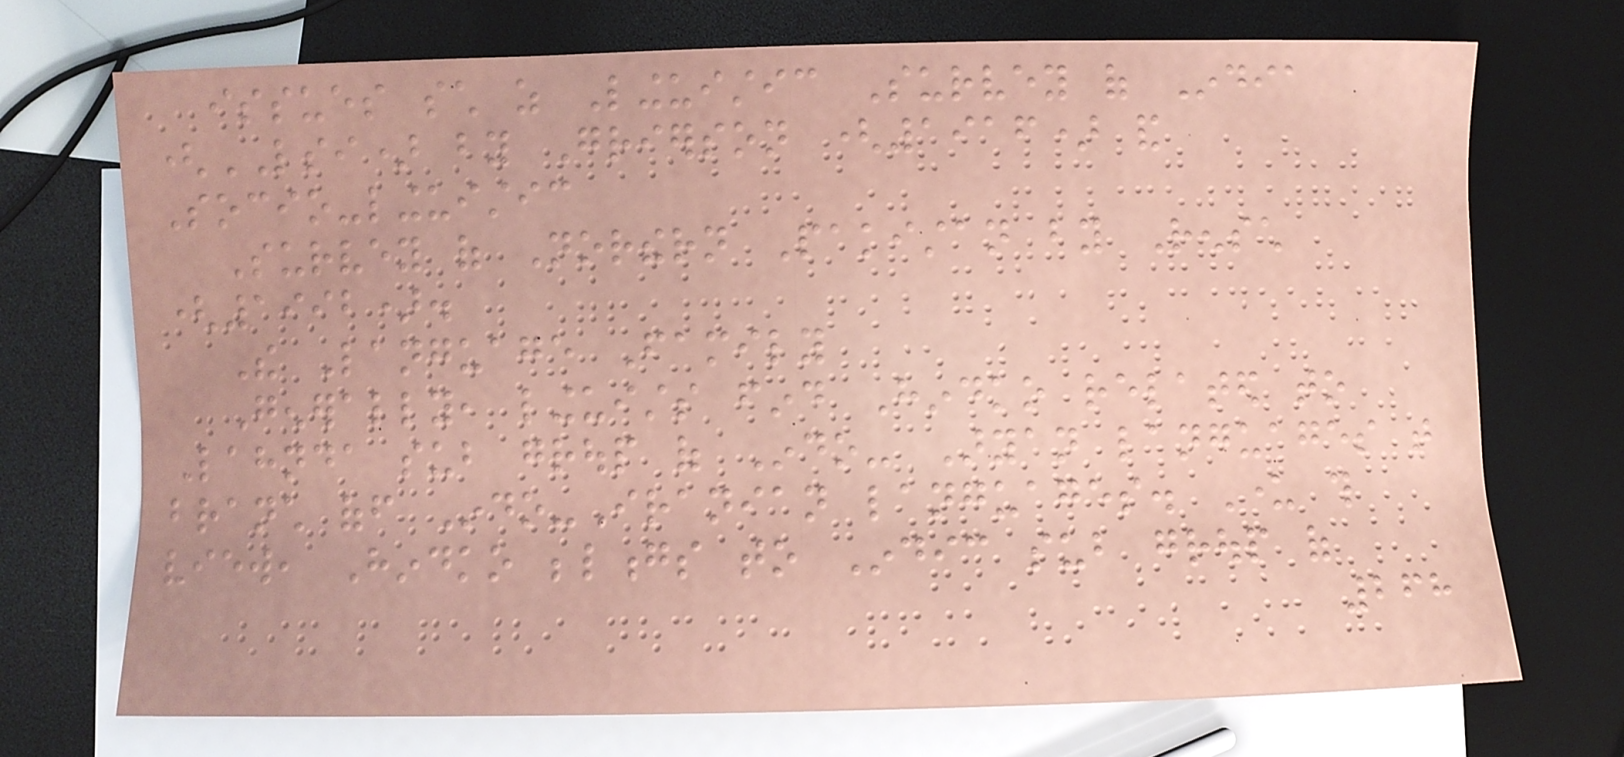issues such as Linguistic Survey of India
(LSI) by Grierson (1916) and
Socio-linguistic
Survey of Northern Pakistan by Rensch
(1992).
The Language Family
Generally, linguists find Hindko related to
Lahnda sub group of Indo- Aryan languages that
branch off Indo-Iranian languages. Under this
view, Hindko belongs to Indic sub group of
268
